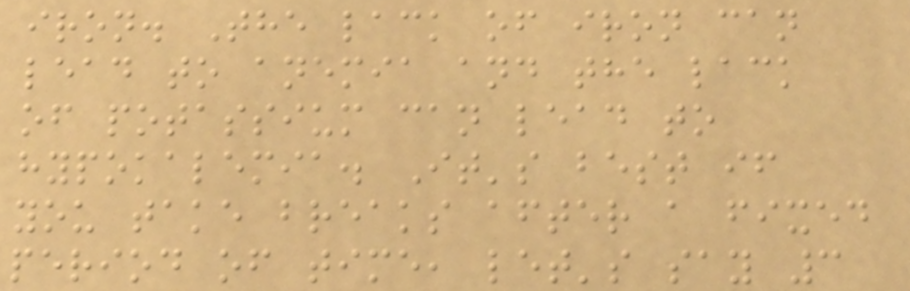iron. The lack of iron can
lead to anemia and the lack
of potassium can lead to
hypokalemia. It's best if
you take breaks after a fixed
period of time, let's say 3
